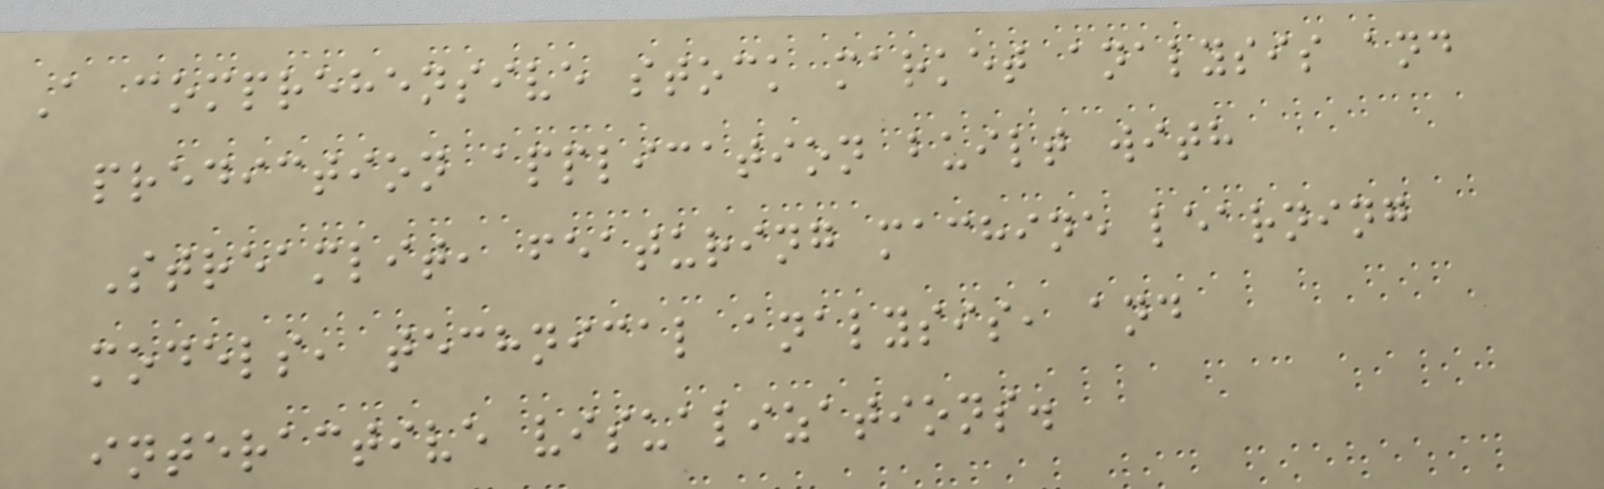A comprehensive stock market analysis and
prediction application built with
Streamlit, featuring machine learning
models, technical analysis, and
interactive visualizations.
